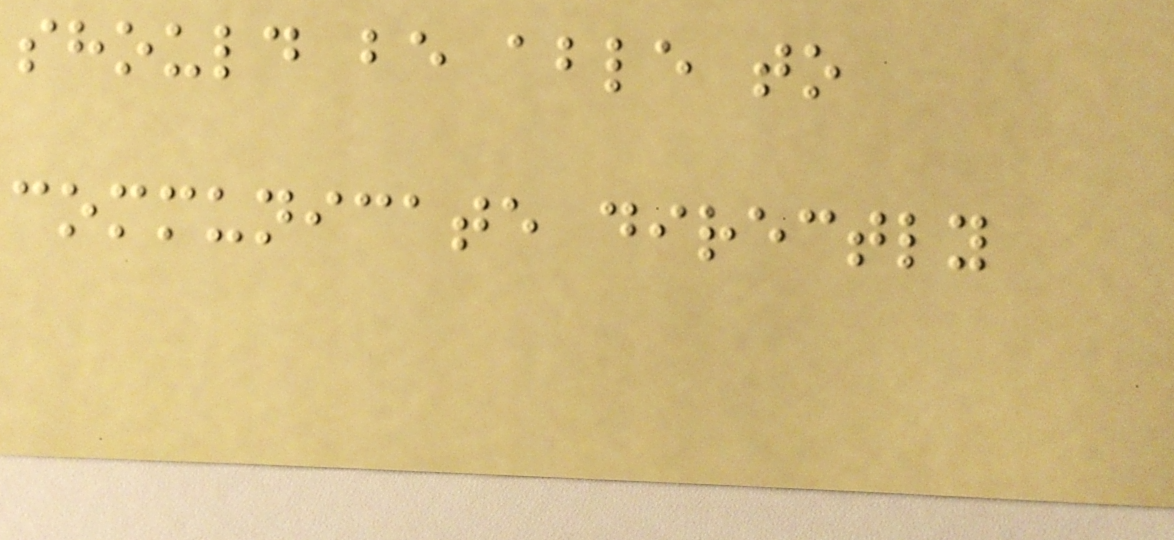should be able to
communicate directly
